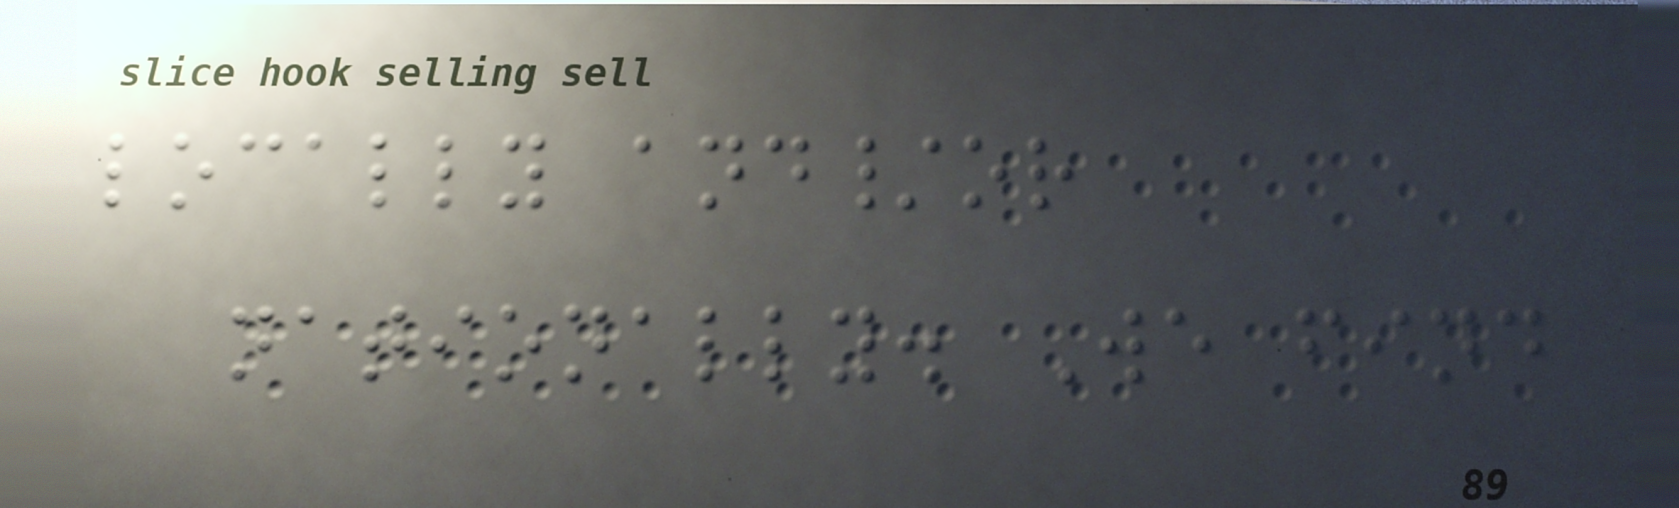locally and/or
nationally. We find
